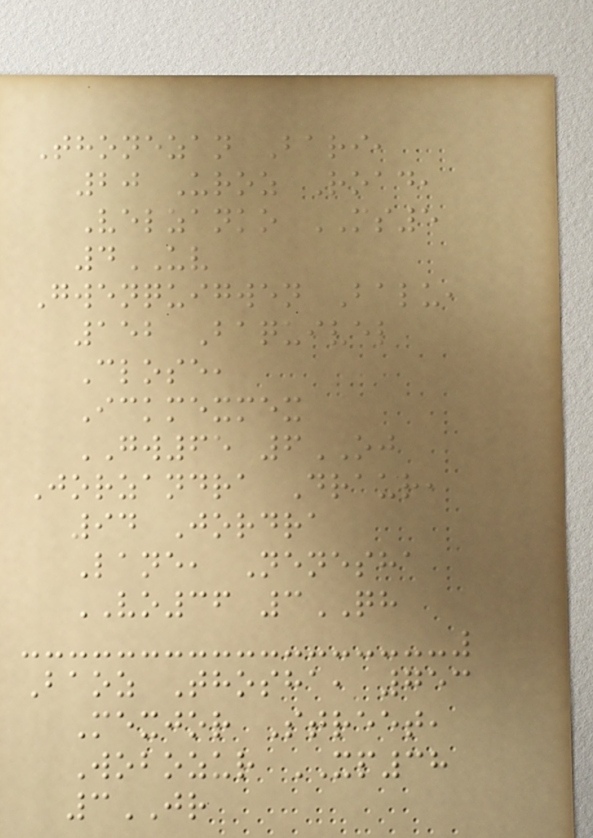Thonezan Bari,
20 Uroz Road,
Velzanko MS5
4UV
Gwenquigwen Balu,
152 Baquivel
Close,
Ickmexmex
GW65 6OJ
Jorzandra Draur,
94 Jordra
Lane, Nenesha
VO36 3QH
Baoz Thosha, 753
Mexjor Street,
Wobozur XP38
3JR
